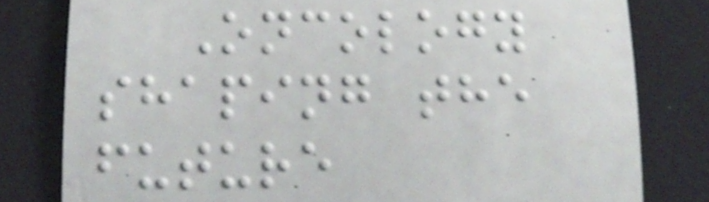Oncology
shaping the
future
